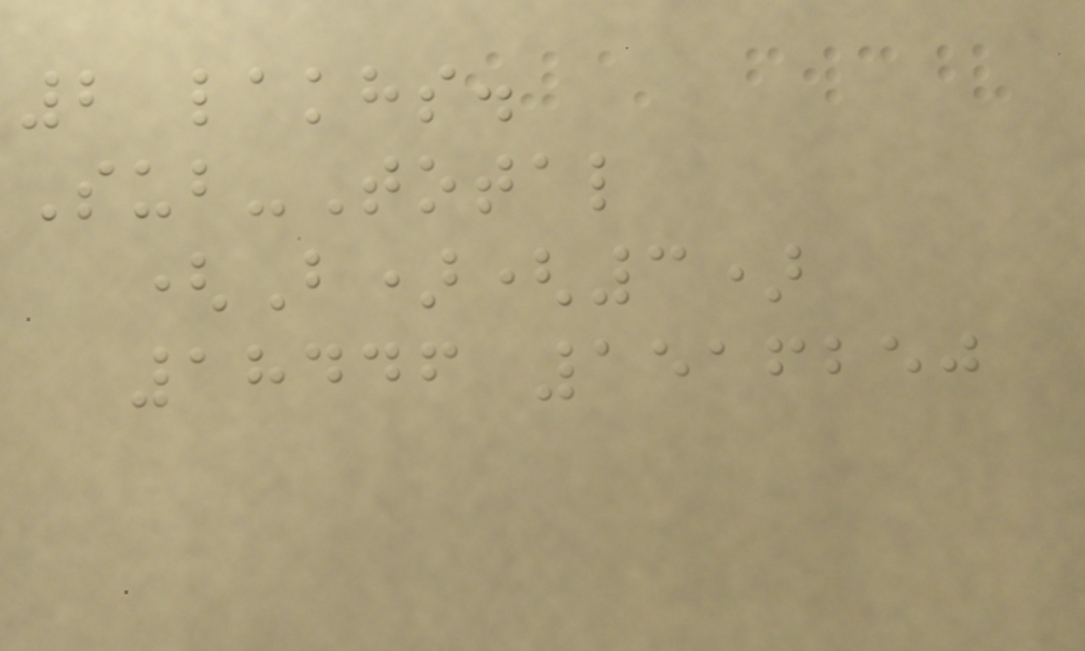2 lakhs.
Sub-Total
(B)(3)
18446 1516250
